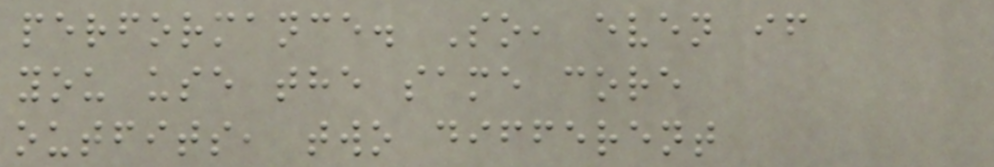performance. So, even if
you use the same core
outfits, two different
